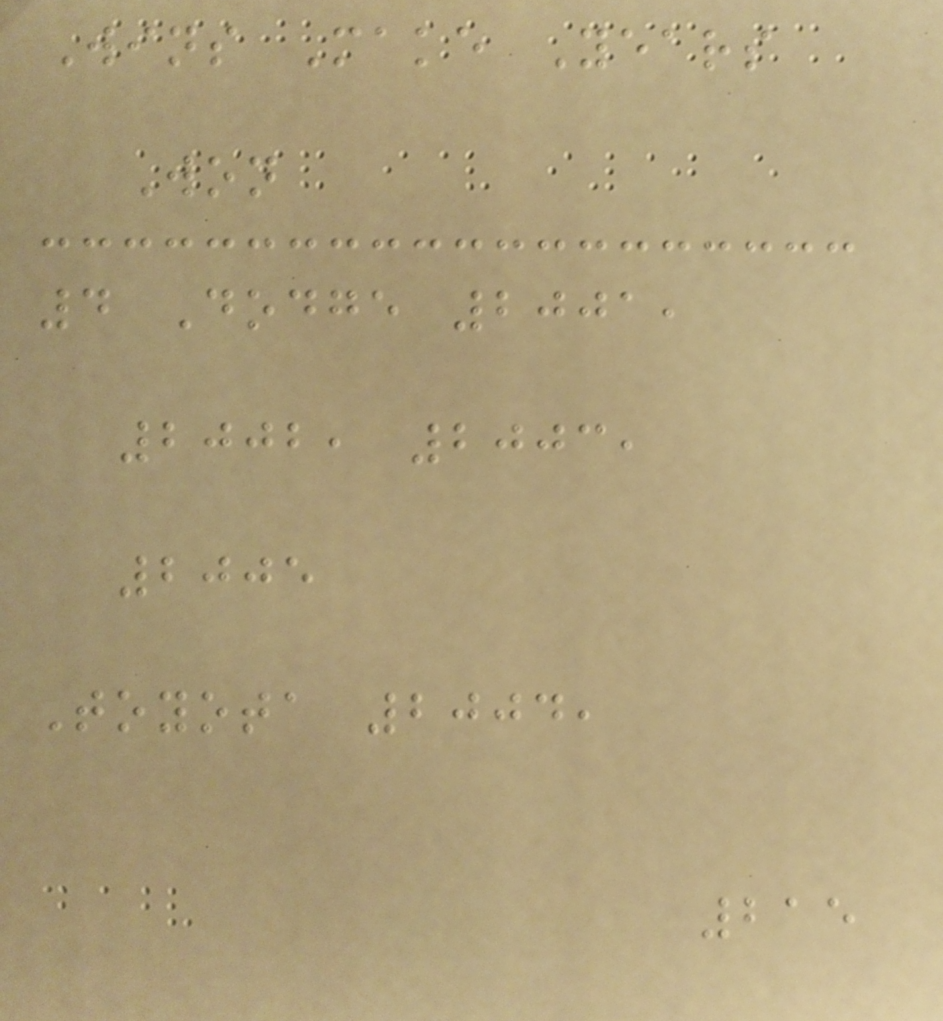Wins Make Years
Won
4 Dodge 2001,
2002, 2003,
2005
Toyota 2004,
215
